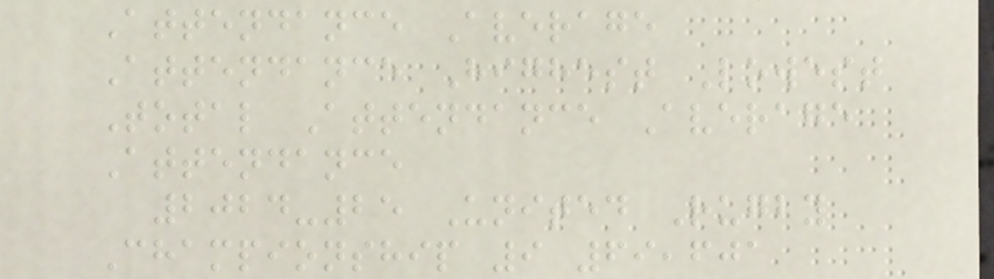Attendance Average
Attendance Highest Lowest
Total Attendance Average
Attendance
2024-25 United Rugby
Championship 9 69,601
